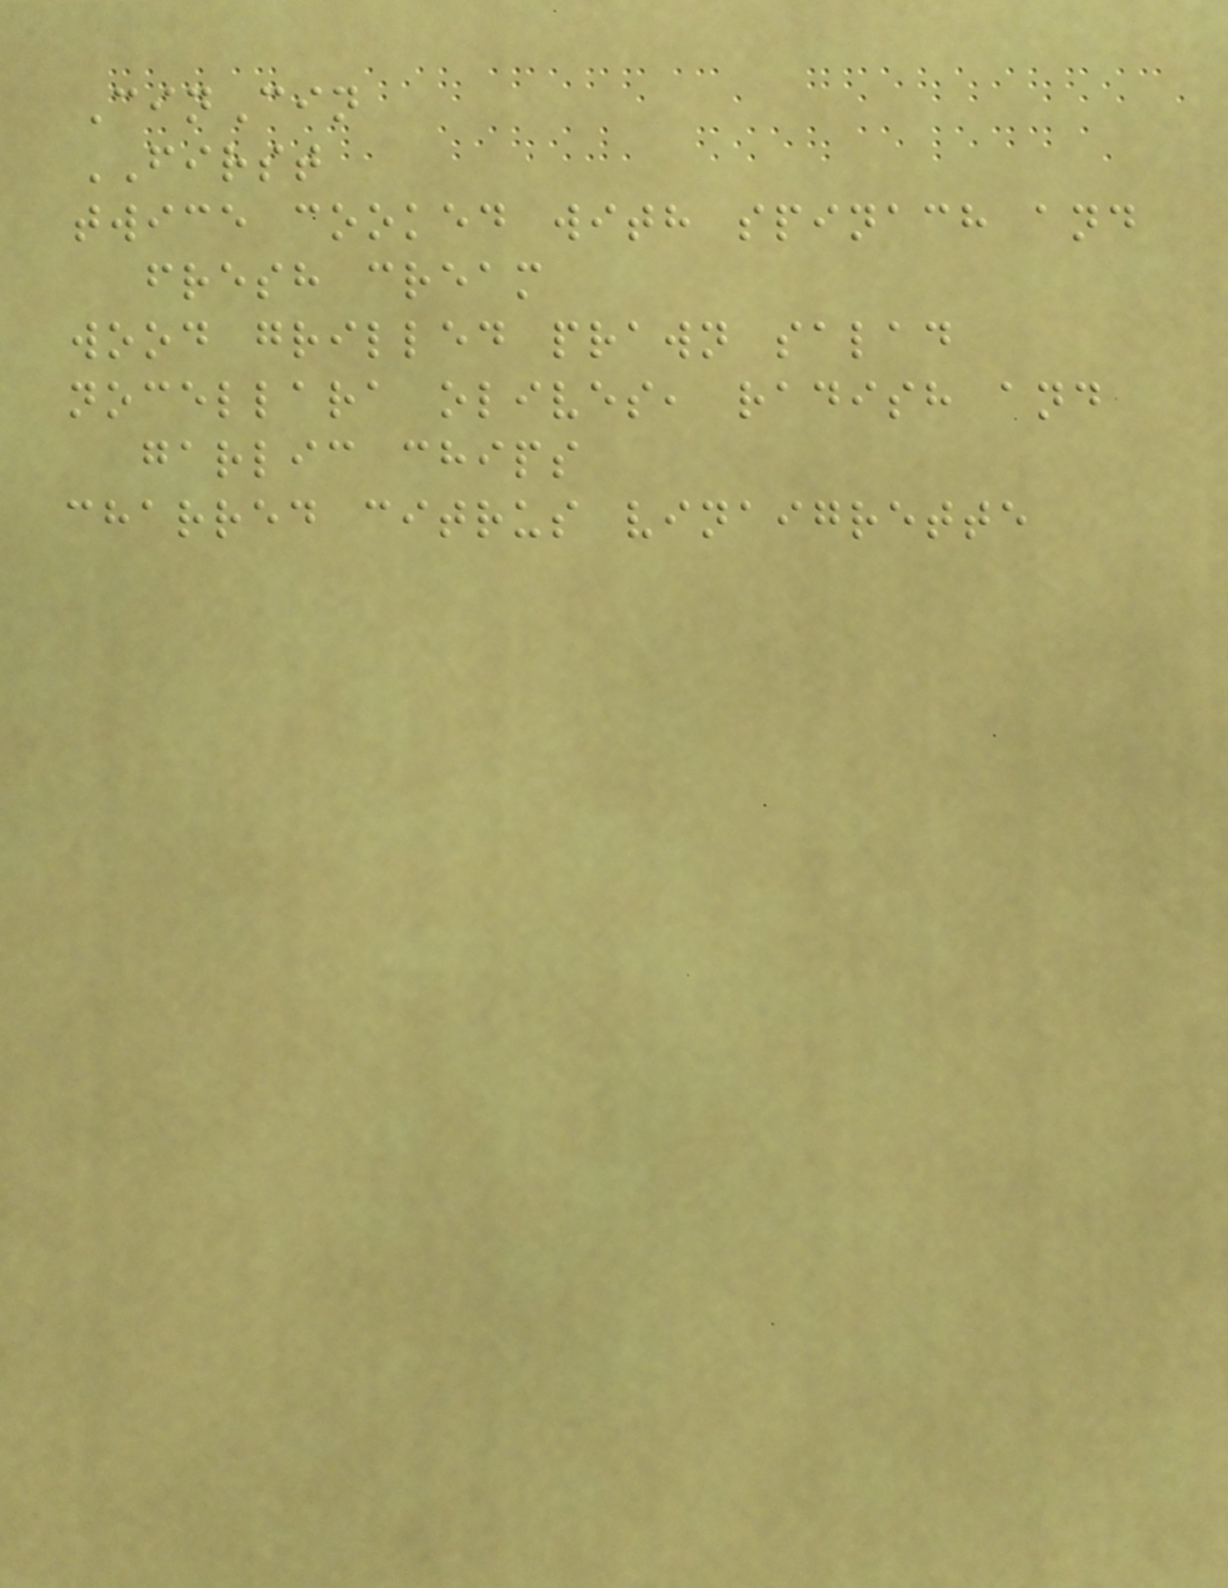CinCin
FIRST
twice cooked with spinach and
fresh cream
wood grilled prawn salad
nocellara olives, radish and
garlic chips
charred citrus vinaigrette
